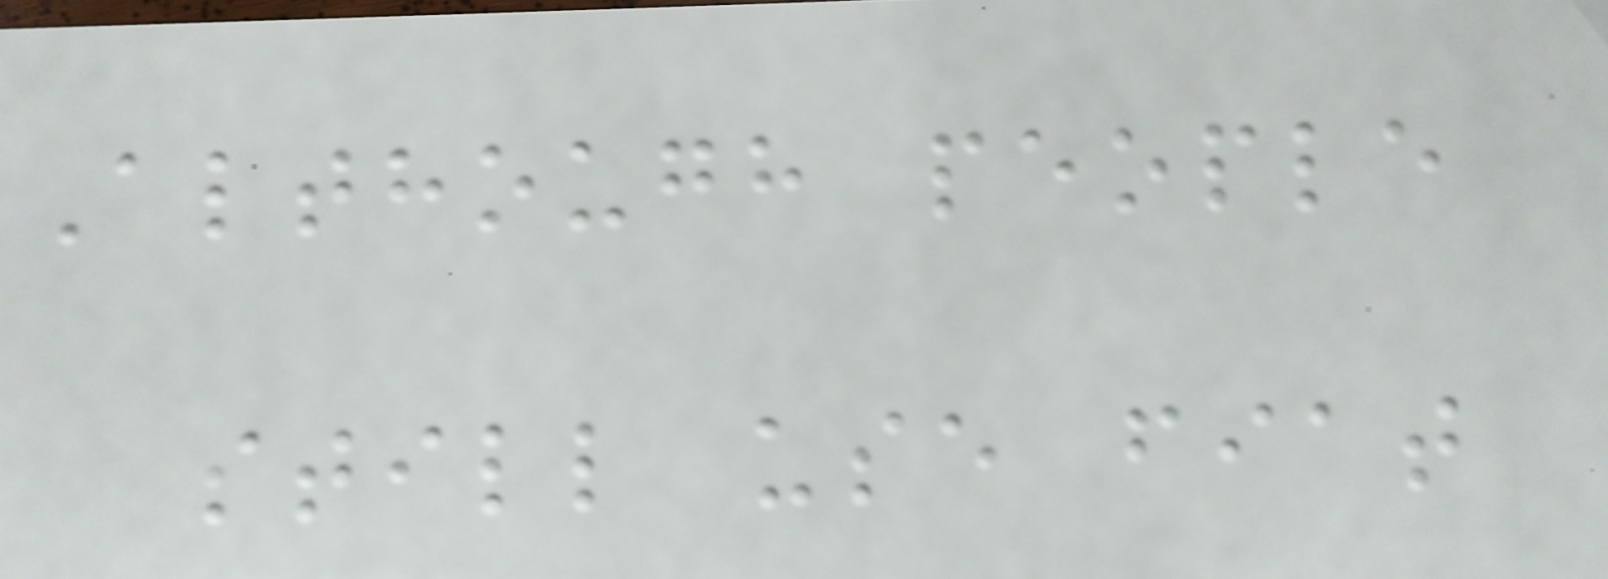Although people
still use fiat
